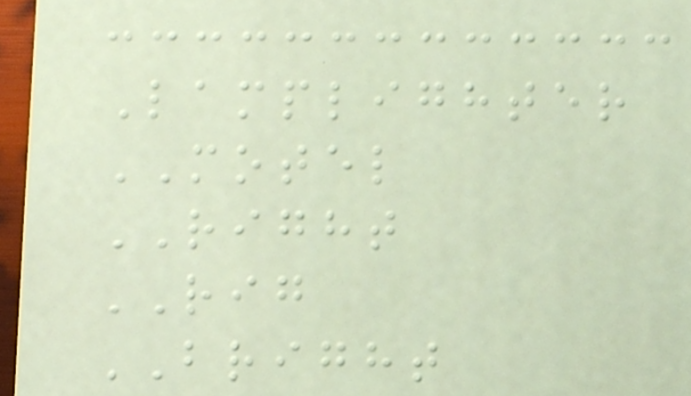Lamplighter
MOTEL
RIGHT
RIG
BRIGHT
